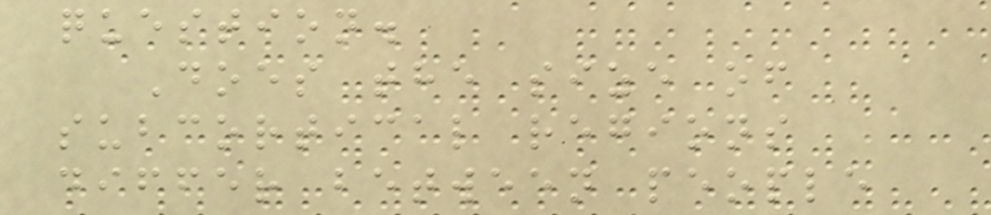question.
Does the size of
subcortical regions
differ between people
